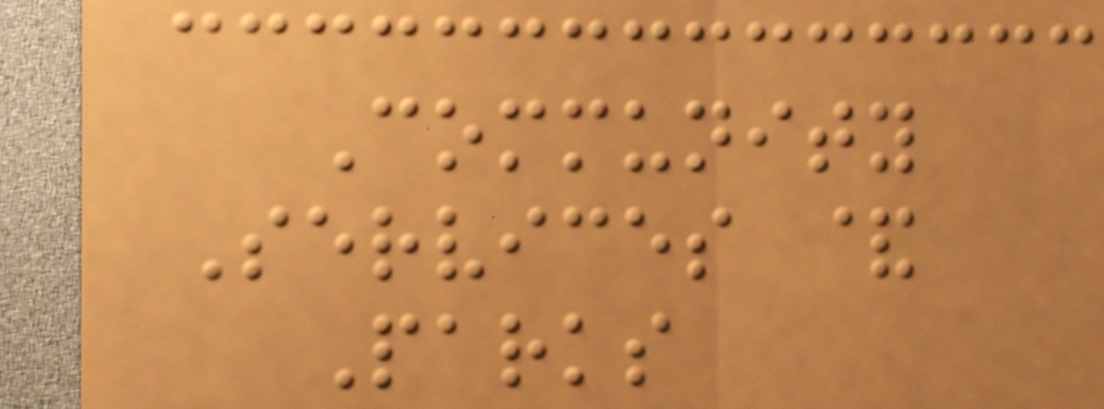Community
Services &
Parks
